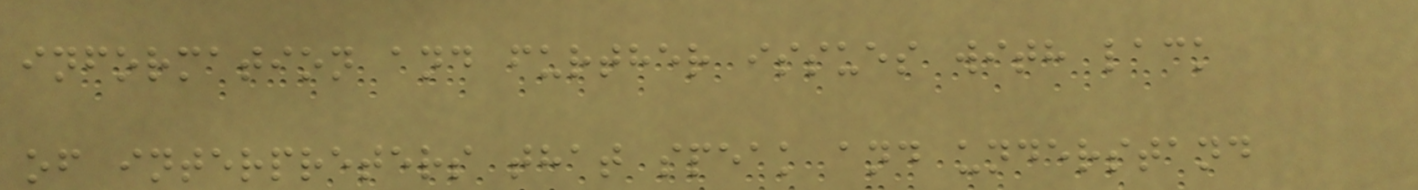information and further issues with lack
of interpreters that speak and understand
